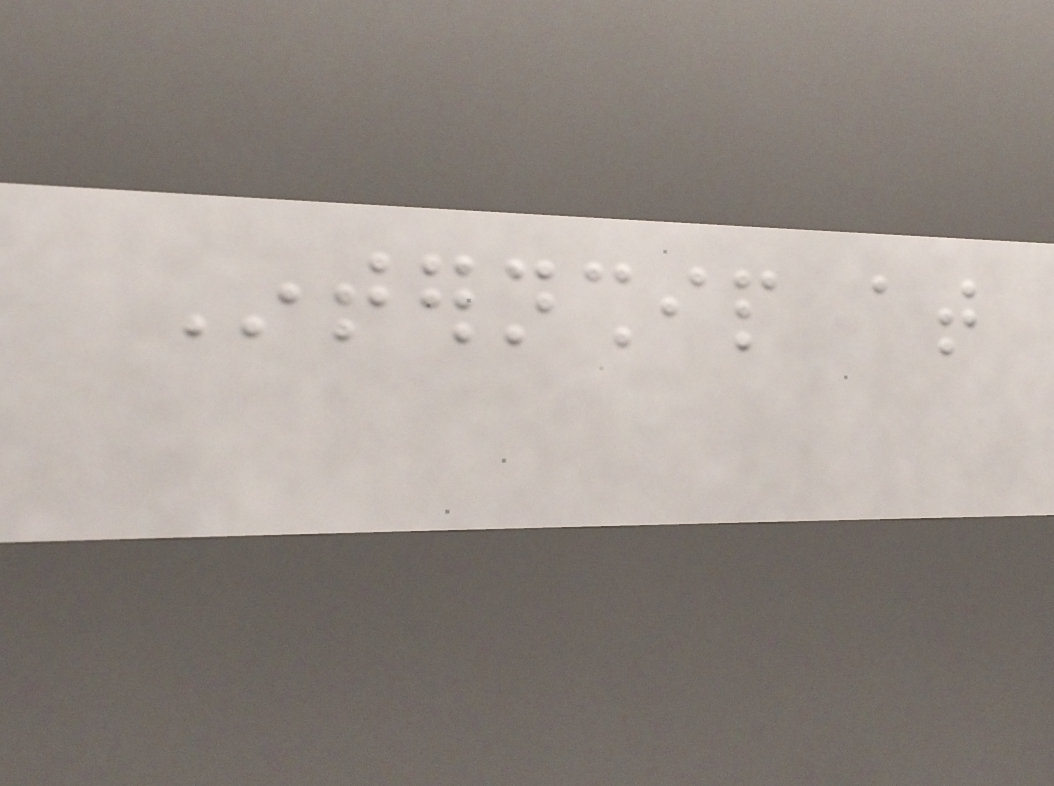Internship at
